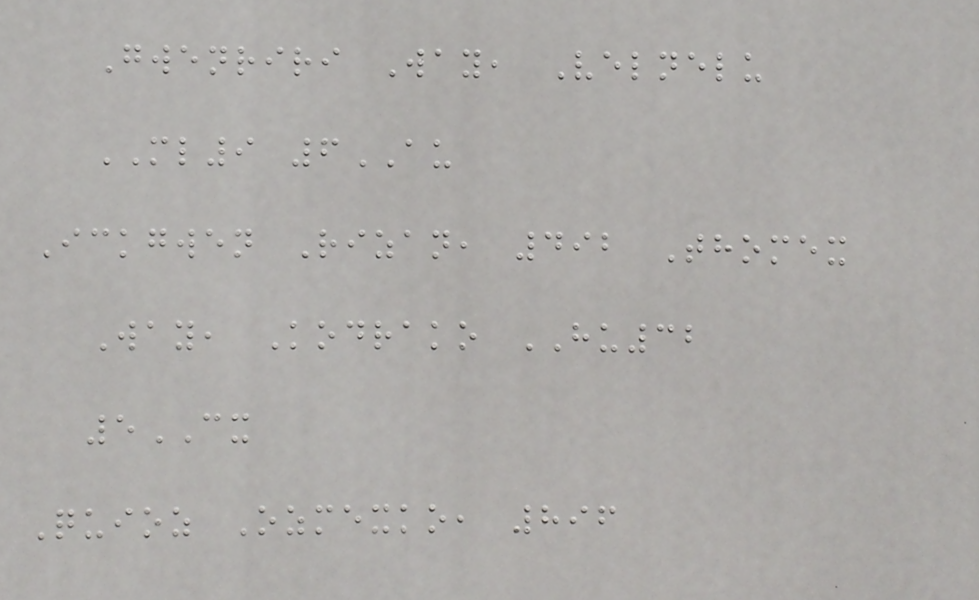Gwenriri Way, Velnelu
ML9 6AU
Ickgwen Rizan, 492 Thomex
Way, Kodrako HU32
5CX
Quioz Ozmexko, 896
